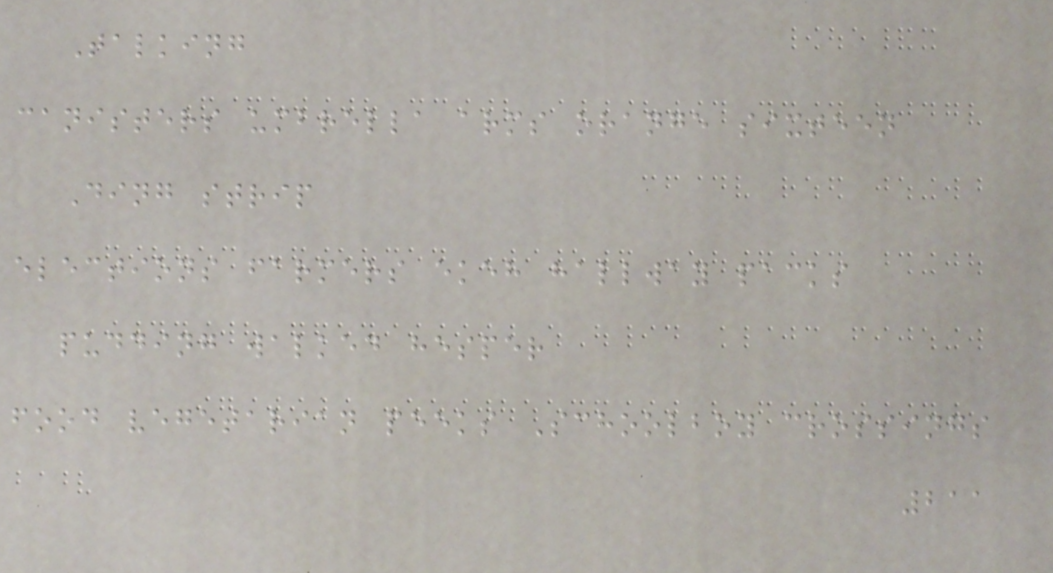Talking
canisters umbrella arms orange sixteen
Ding strip
elections farmers ekeh hallway packs
pudding walked hesper
food vegetarian peeks Schoolboy crossings
211
